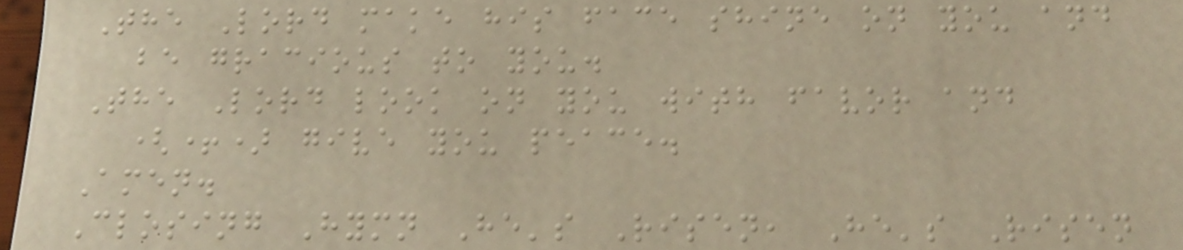The Lord make his face shine on you and
be gracious to you.
The Lord look on you with favor and
(+) give you peace.
Amen.
Closing Hymn He's Risen, He's Risen
